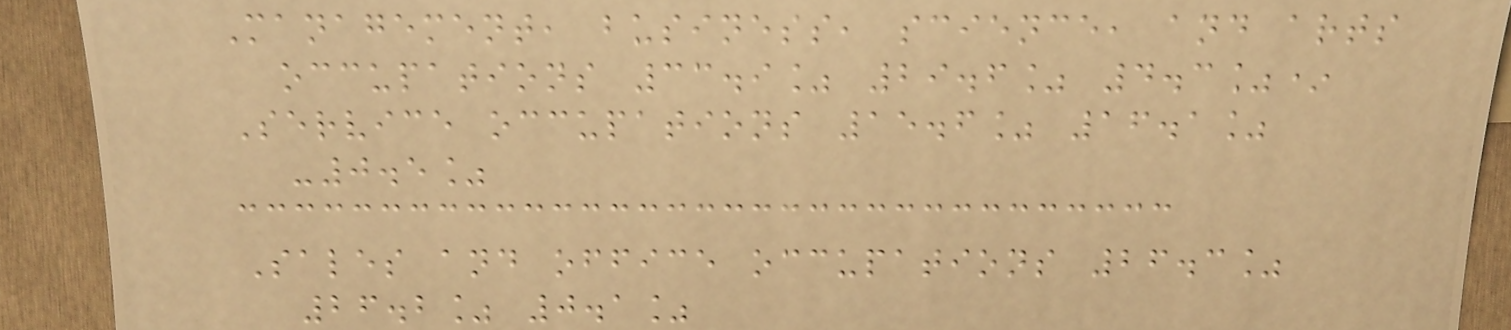Management, business, science, and arts
occupations 33.9% 29.6% 4.3%*
Service occupations 15.6% 16.1%
-0.5%
Sales and office occupations 26.3%
26.2% 0.1%
